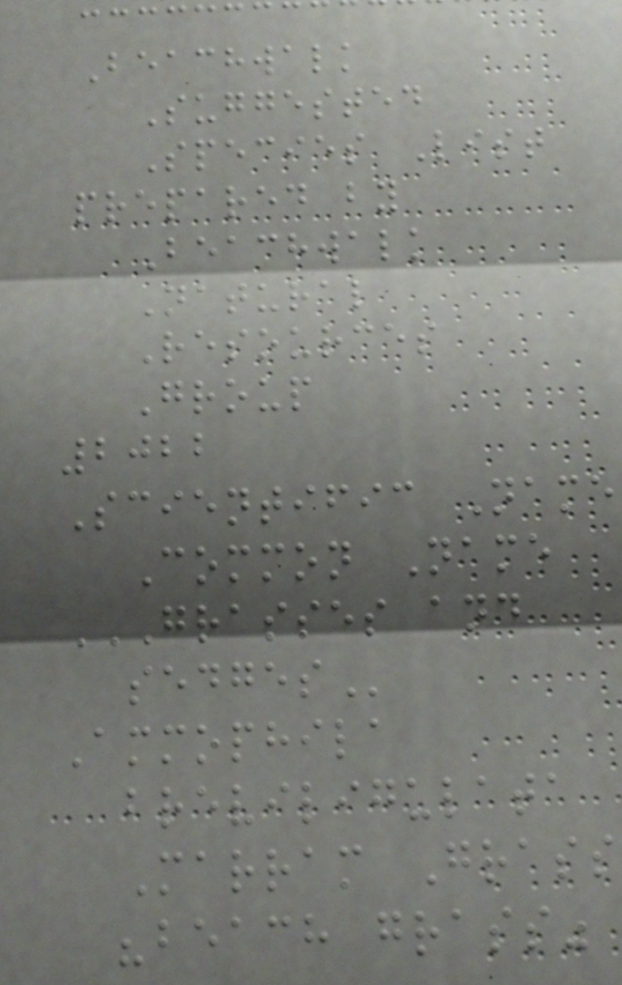Beachwalk
Suggested
Species List
prepared by
Beachwalk
Natural
Resources
Group
2022
Scientific Name
Common Name
GRASSES AND
SEDGES
Ammophila
breviligulata
Marram Grass
"beach grass"
